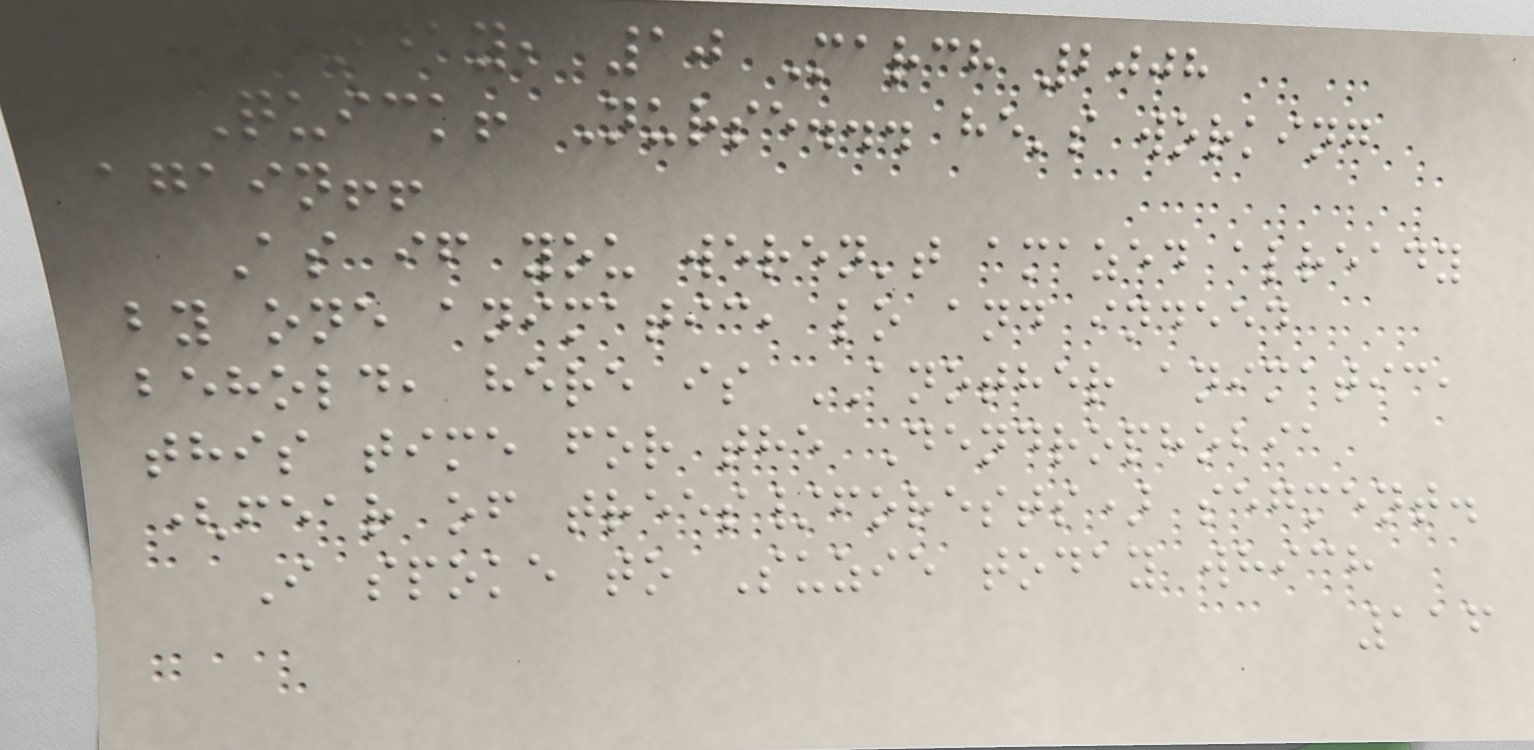Monday, 10 March 2008
Quick! Nurse... he's working
again!!
As if you weren't amazed already
by one animatic, lo and indeed
behold, here is ANOTHER animatic,
this time for the Dendrophobia
(fear of trees/forests) segment.
I spoke to Suzie today which
116
